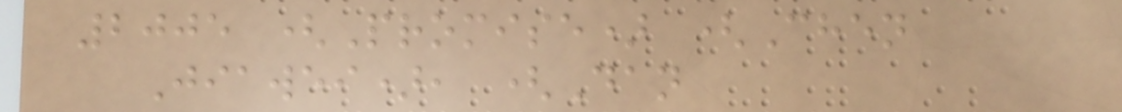2005 (Promise) (Chen
Jiawei), (Dan
